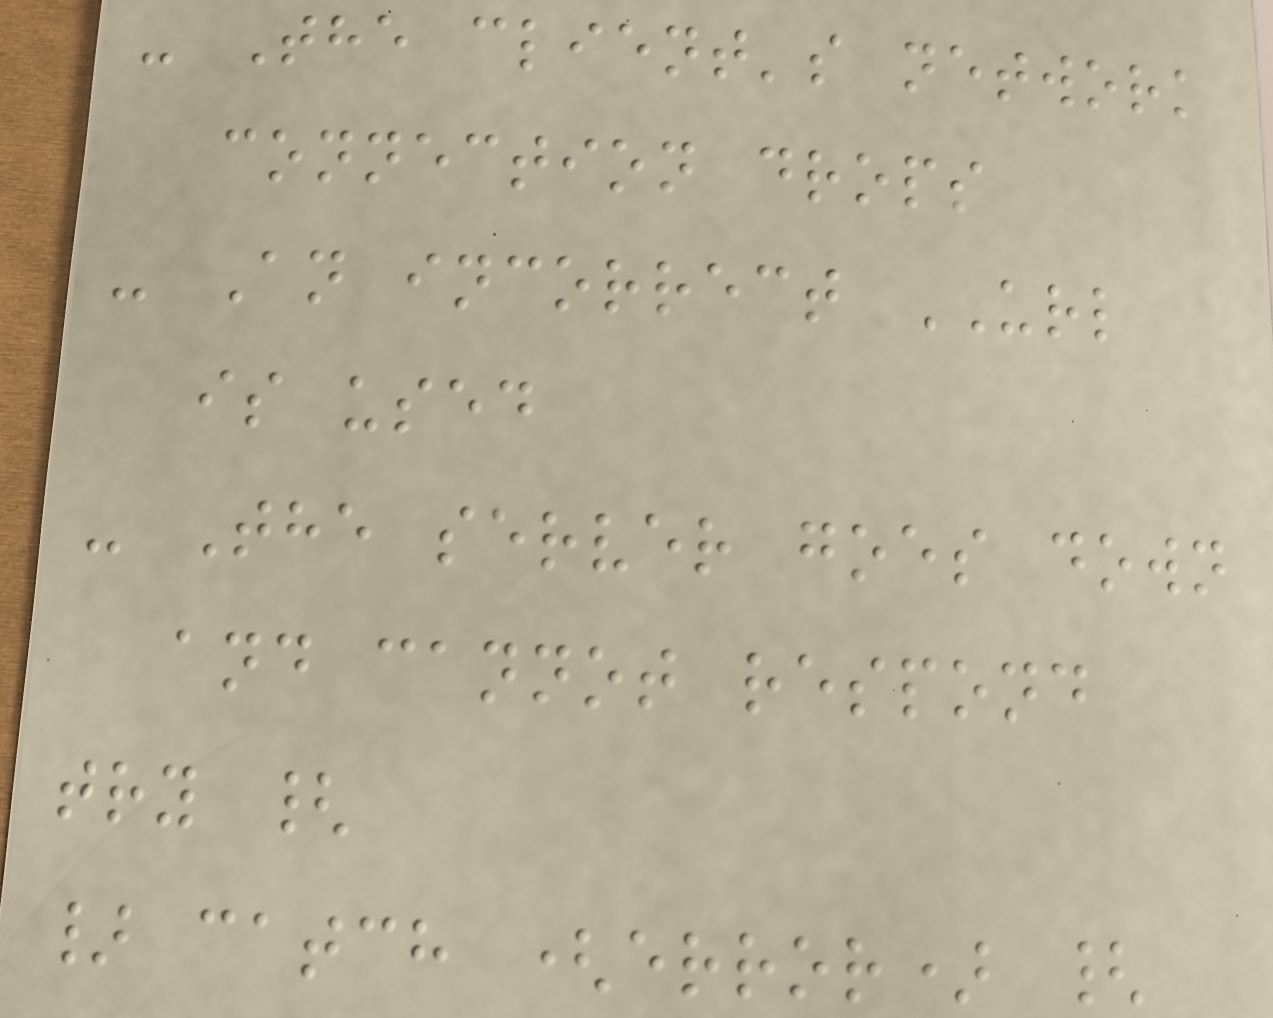- The client's network
connection drops
- An incorrect URL
is used
- The server goes down
and cannot respond
try {
} catch (error) {
